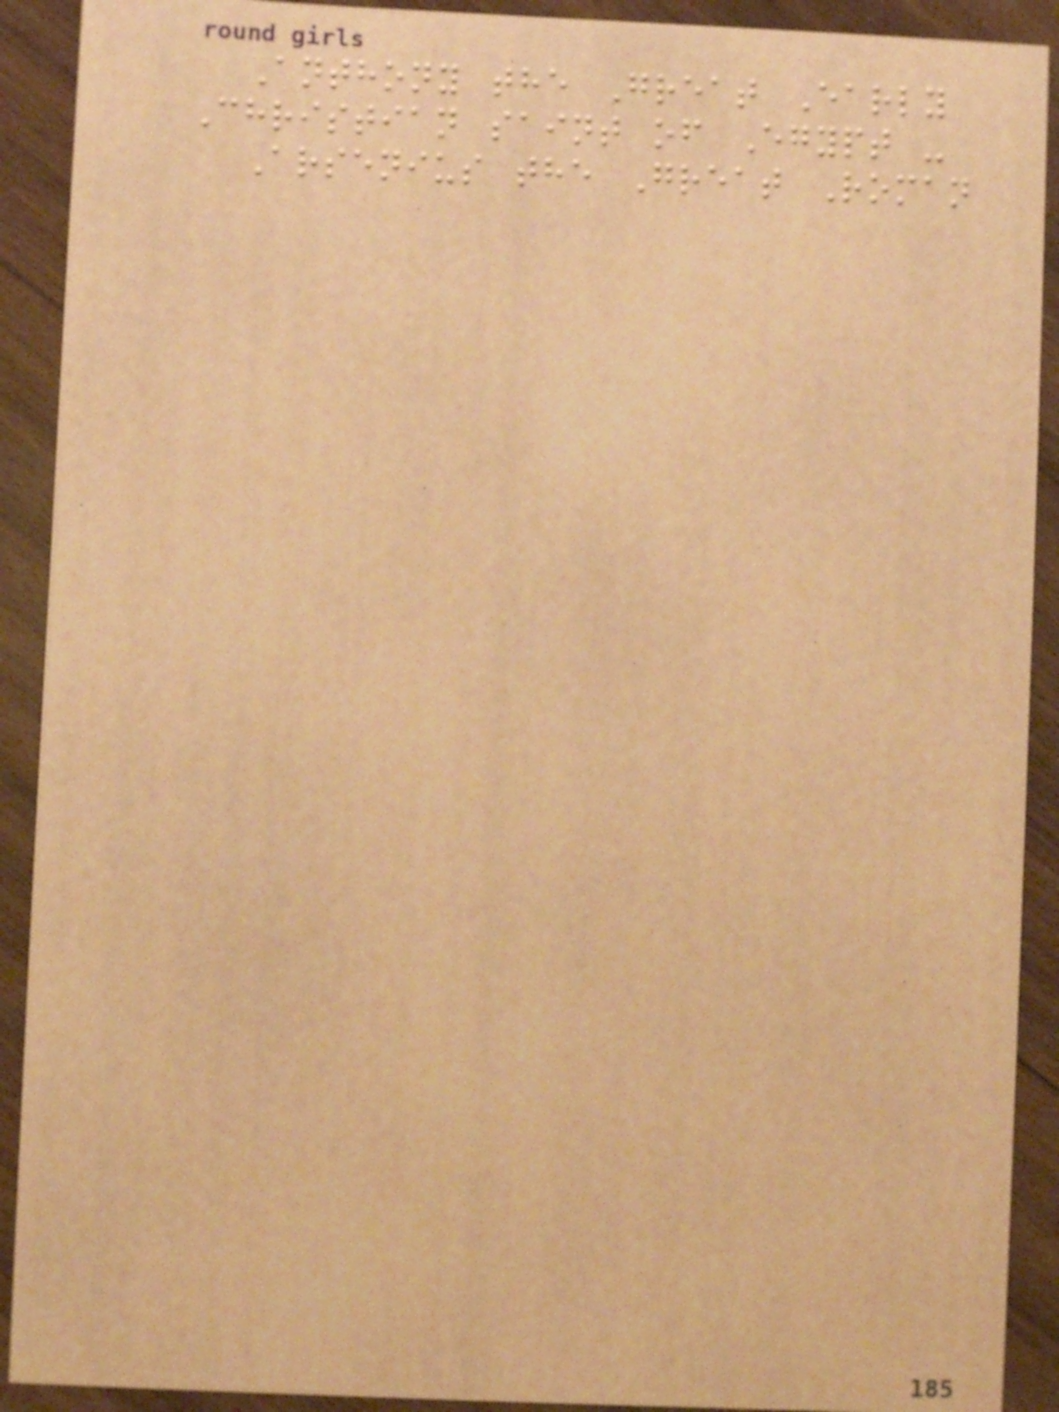Anthony the Great Early
Christian saint of Egypt -
Arsenius the Great Roman
